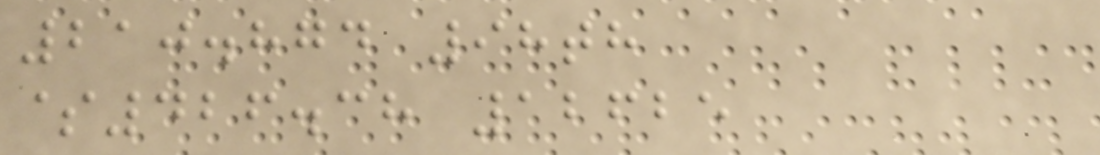210.874 98th
$426.38 12625
